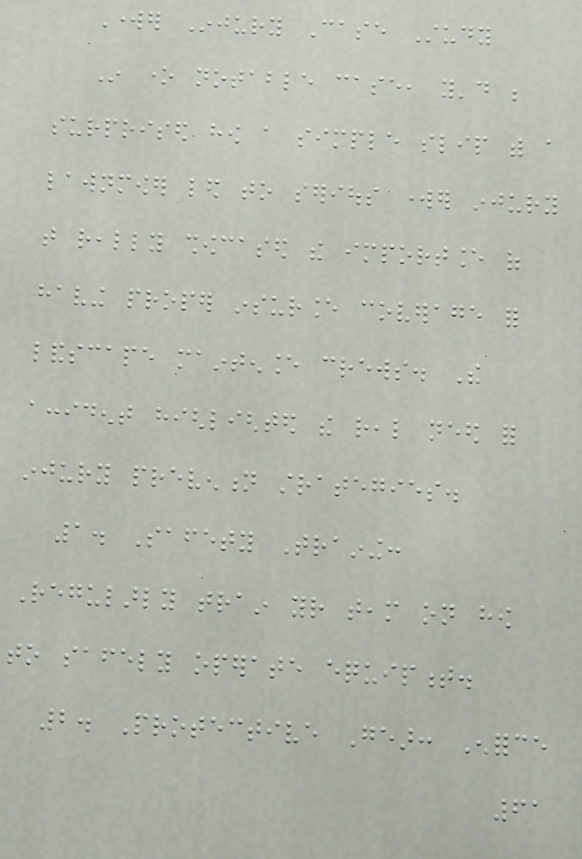Worker Injury Case Study
In one notable case, you'd be
surprised how a simple slip with a
lawnmower led to serious worker injury
that really showcased the importance of
having proper insurance coverage for
landscape maintenance crews. The
accident highlighted the real need for
injury prevention strategies.
1. Safety Training:
Regularly train your team on how
to safely operate equipment.
2. Protective Gear: Enforce
61
